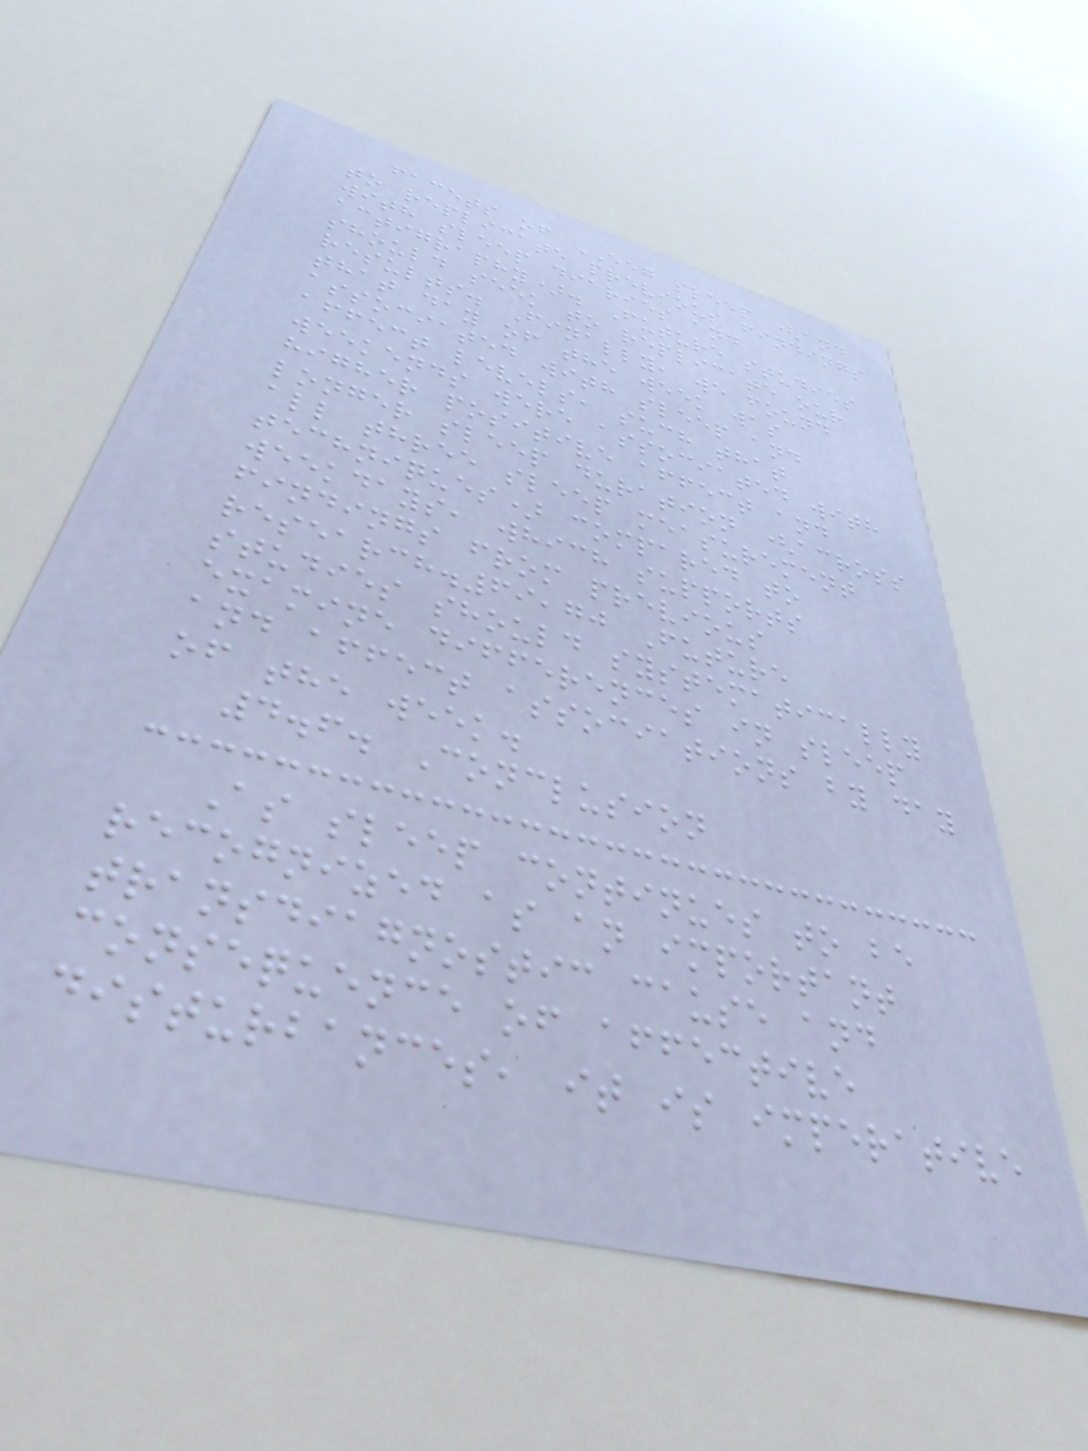facets of EEG sleep (and
to replicate previous findings
with sleep diaries and
actigraphy). Future studies
should seek to replicate our
results. Finally, we found
that day of the week was
associated with sleep and
affect levels, such that
weekends were associated with
higher positive affect and
longer sleep duration (across
all three sleep measurement
techniques) compared to
weekdays, which supports
findings from previous
research.69,70 Future
studies should systematically
examine differences in sleep
and affect associations by day
of the week.
4.6. Conclusion
As sleep continues to be
recognized as an important
transdiagnostic cause and
consequence of affective
disturbances, it is imperative
